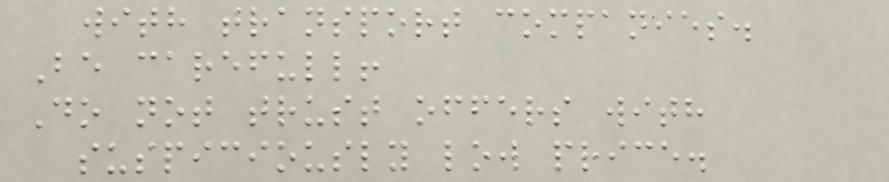with transport companies.
Be carefull!
Do not trust offers with
suspiciously low price.
